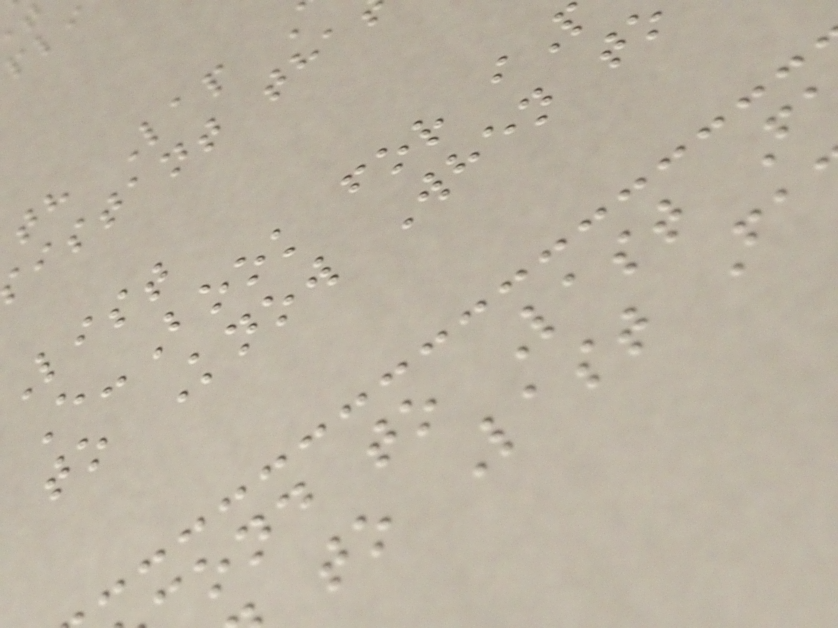istant tha
E-Book for i
to Know When to
ond to Last F
to Last Fa
